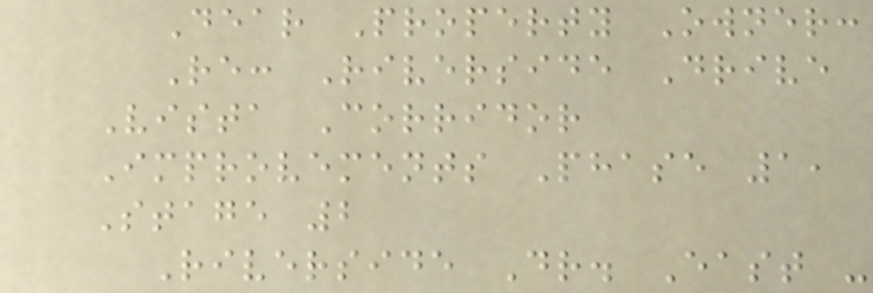Dear Property Owner:
Re: Riverside Drive
Vista Corridor
Improvements Phase 1,
Stage 2
Riverside Dr. East -
